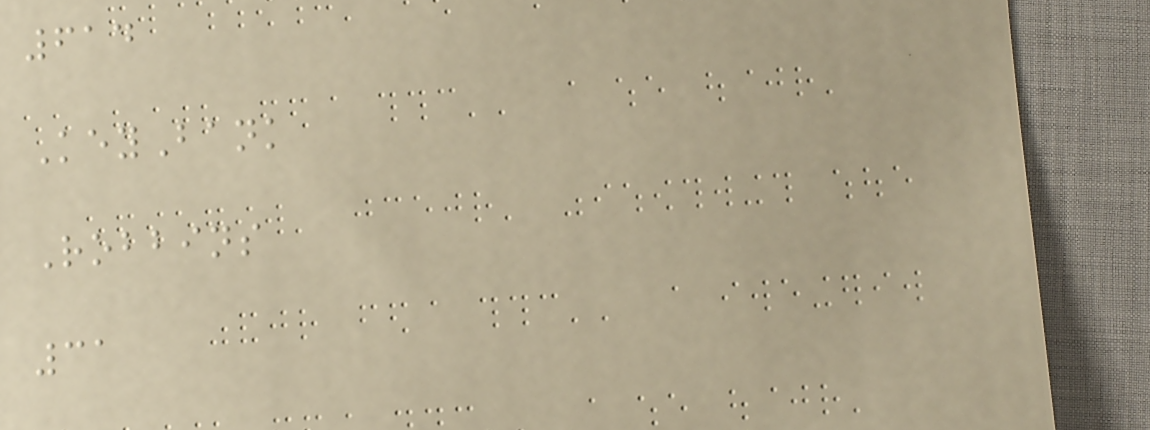614
KeyBank
Robbins
31
